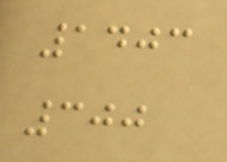1403
300
